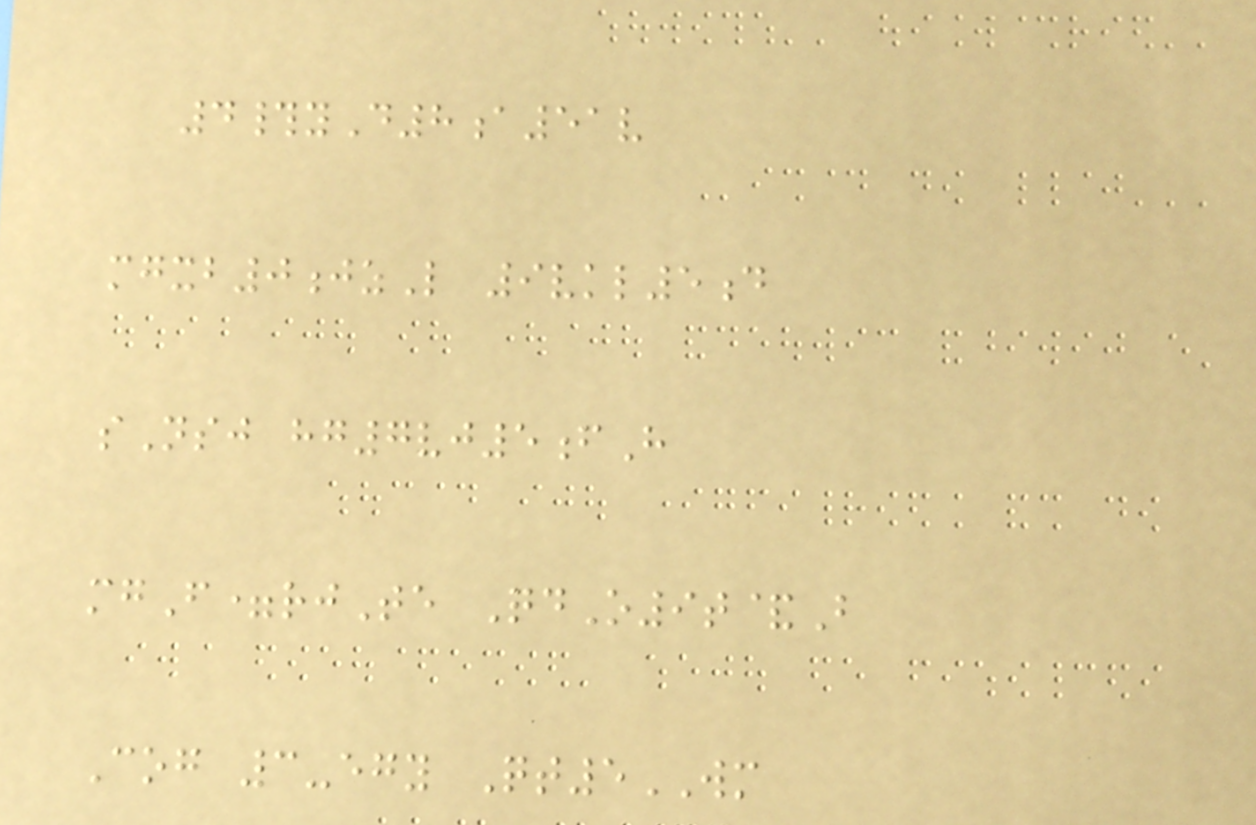4#yD8a51v
mgxb0jzL 9vkl5d
sNsj hg7vj5fH
mgF=rjTe QdO9t&B
Cog 3-egy Qt5WM
